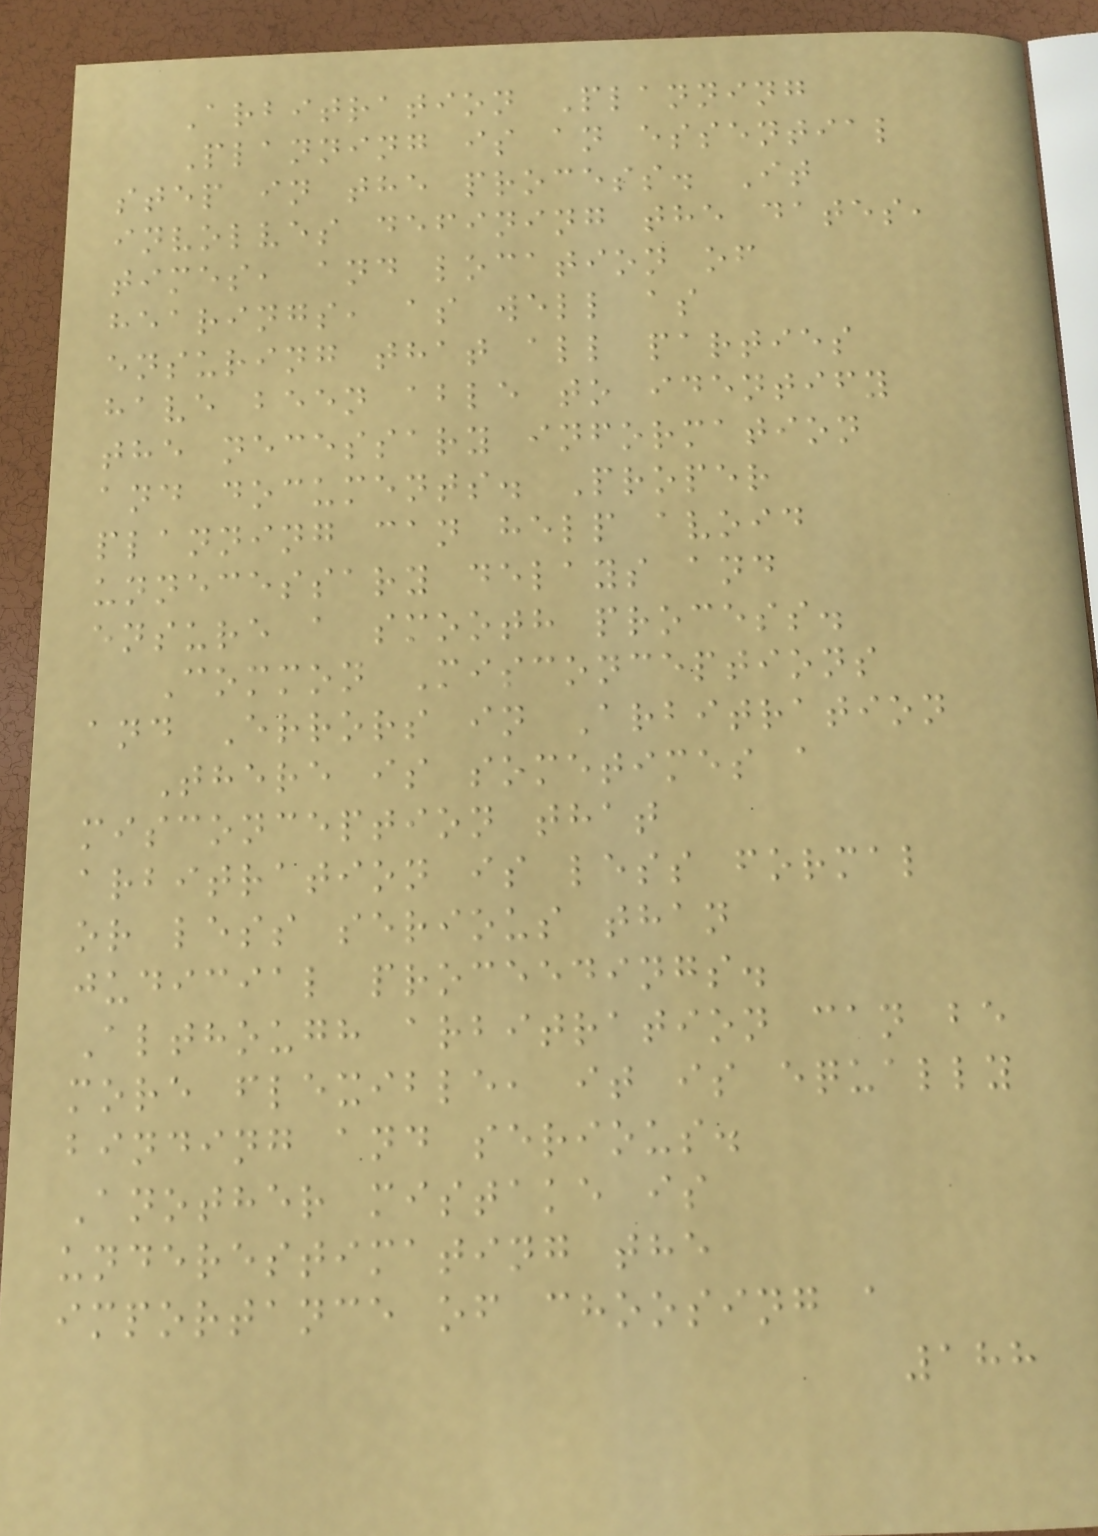Arbitration Planning
Planning is an essential
step in the process. It
involves defining the dates,
times, and location of
hearings, as well as
ensuring that all parties
have been able to identify
the necessary information
and documents. Proper
planning can help avoid
unnecessary delays and
ensure a smooth process.
Common Misconceptions
and Errors in Arbitration
There is sometimes a
misconception that
arbitration is less formal
or less serious than
judicial proceedings.
Although arbitration can be
more flexible, it is equally
binding and serious.
Another mistake is
underestimating the
importance of choosing a
188
